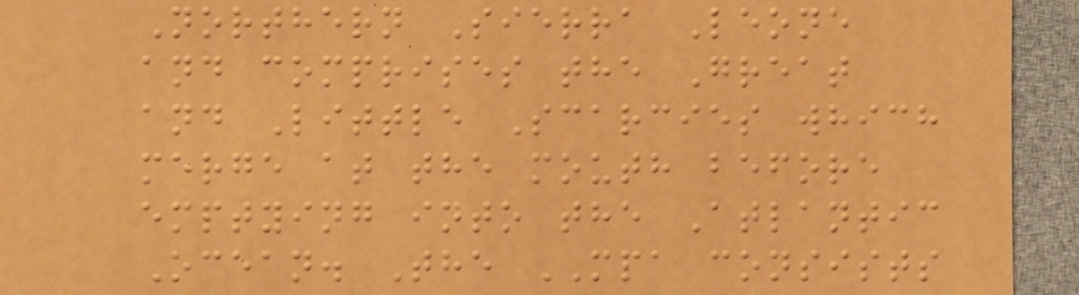Northern Sierra Leone
and comprises the Great
and Little Scarcies which
merge at the mouth before
emptying into the Atlantic
Ocean. The MPA consists
